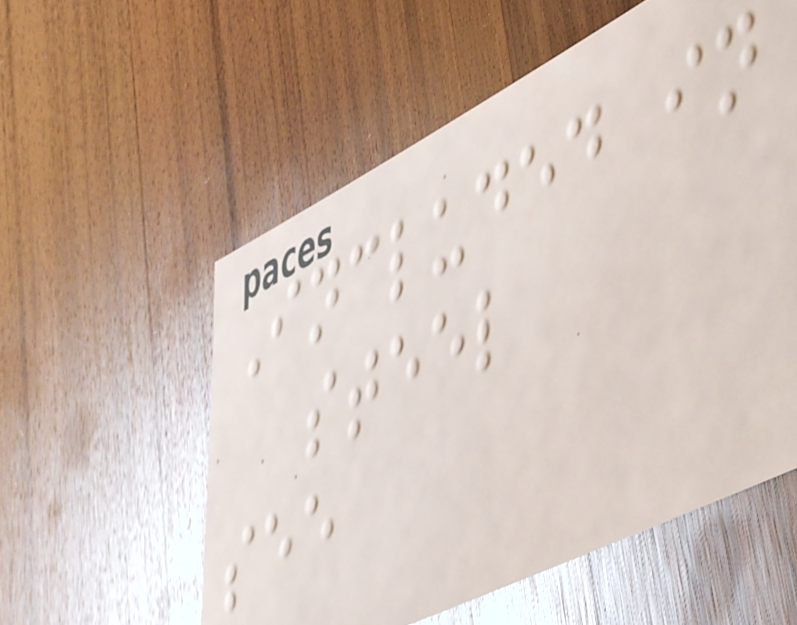Included in
steel
see
